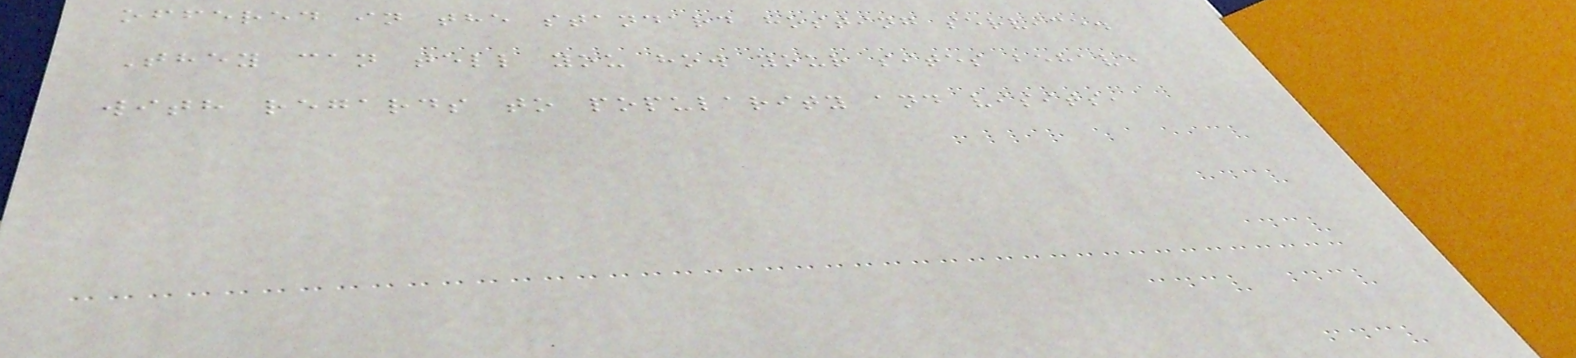offered in the standard hosting service.
They can tell you how your sites behave
with regards to popularity and visits,
